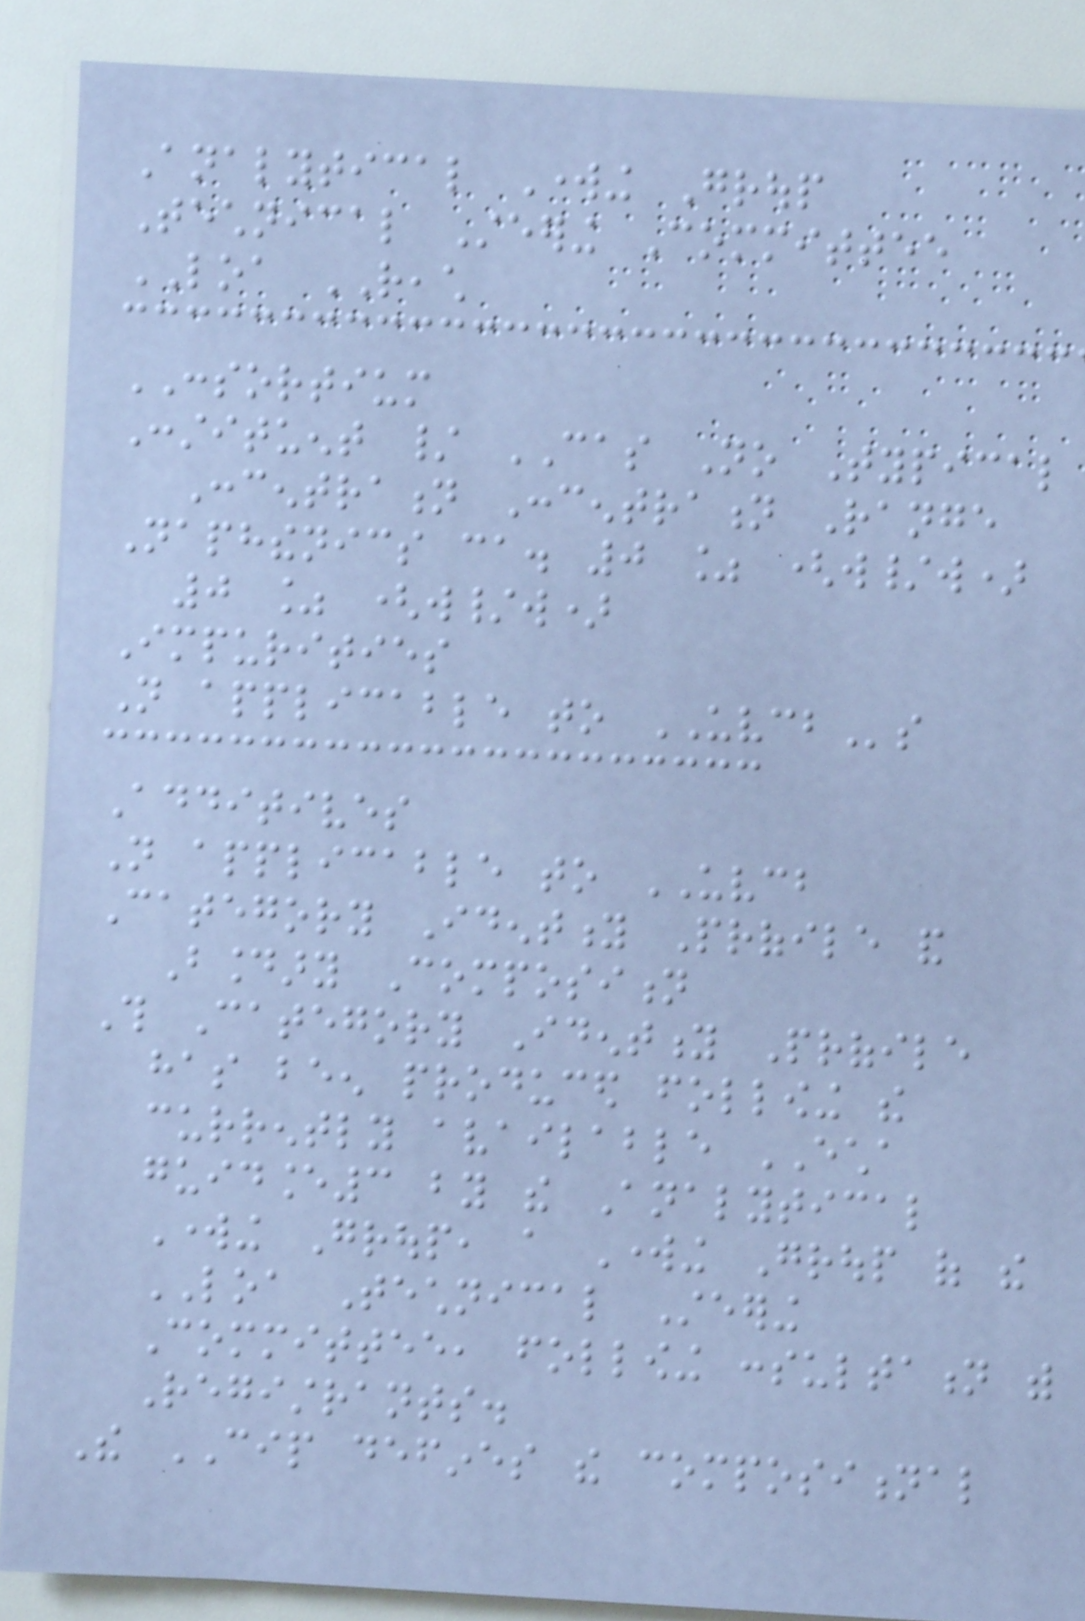Analytical Working Group
Technical Steering Committee
LOA REACH
CONSORTIUM
Constituent / CAS No Typical
Concentration Concentration Range
Naphthenics ca. 0 % (w/w)
0 % (w/w)
Impurities
Not applicable to UVCBs
Additives
Not applicable to UVCB
Category Identity Profile and
Boundary Composition
This Category Identity Profile
has been produced following the
currently available ECHA
guidance3 by the Analytical
Working Group, a Working Group of the
LOA Technical Steering
Committee, following consultation with
Registrants.
The CIP defines the compositional
